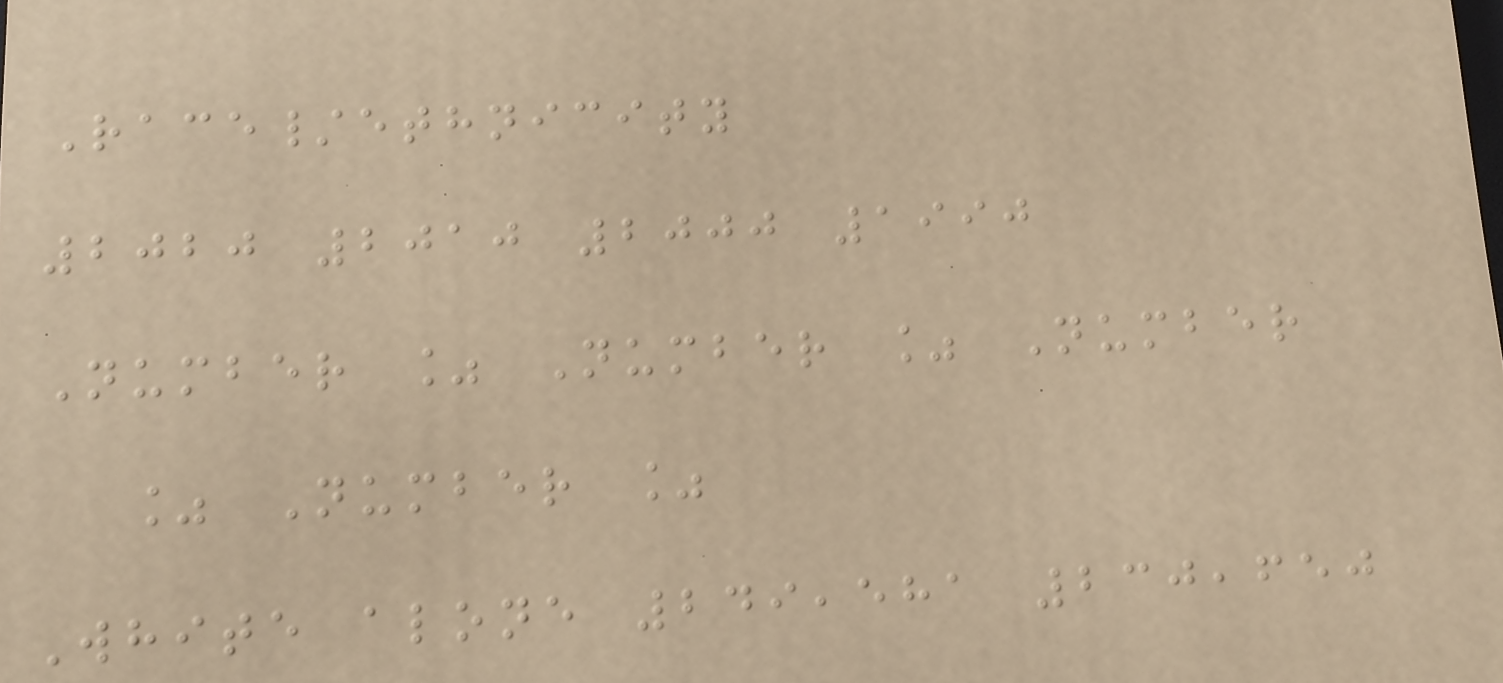Race/ethnicity
2020 2010 2000 1990
Number % Number % Number
% Number %
White alone 249,581 230,650
